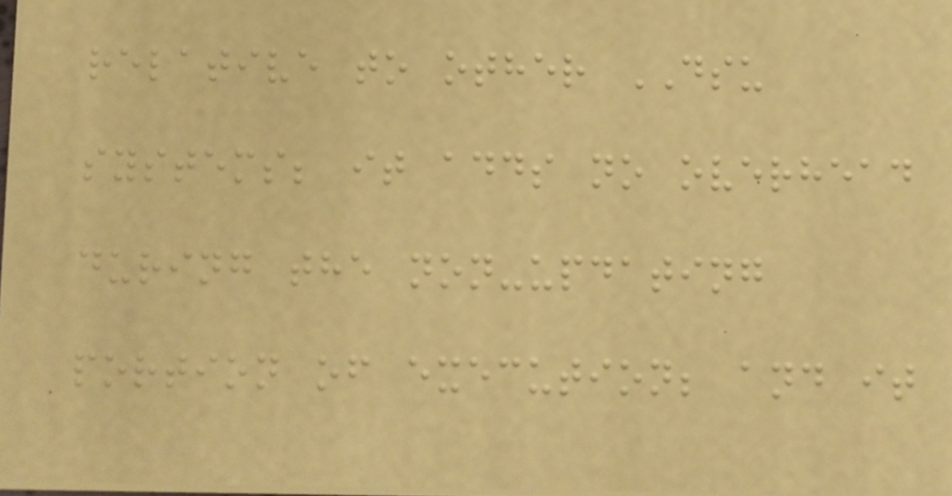relative to other DSU
systems; it adds no overhead
during the non-updating
portion of execution; and it
